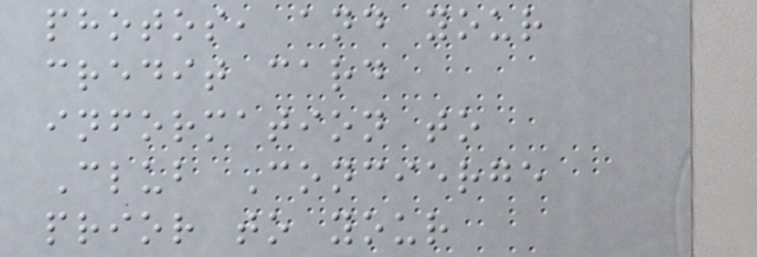photos, and your
credit card
information to
Club Concierge
prior to your
